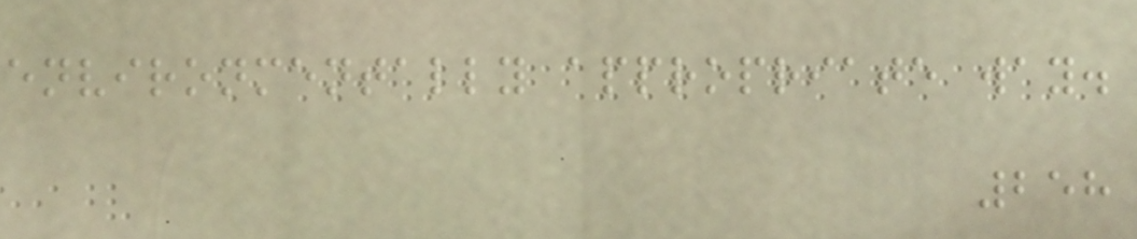environmentally appropriate way.
258
